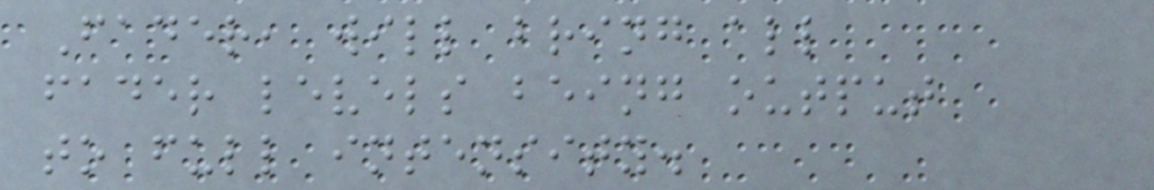Fader, will bring all
fader levels being output
to full intensity.
